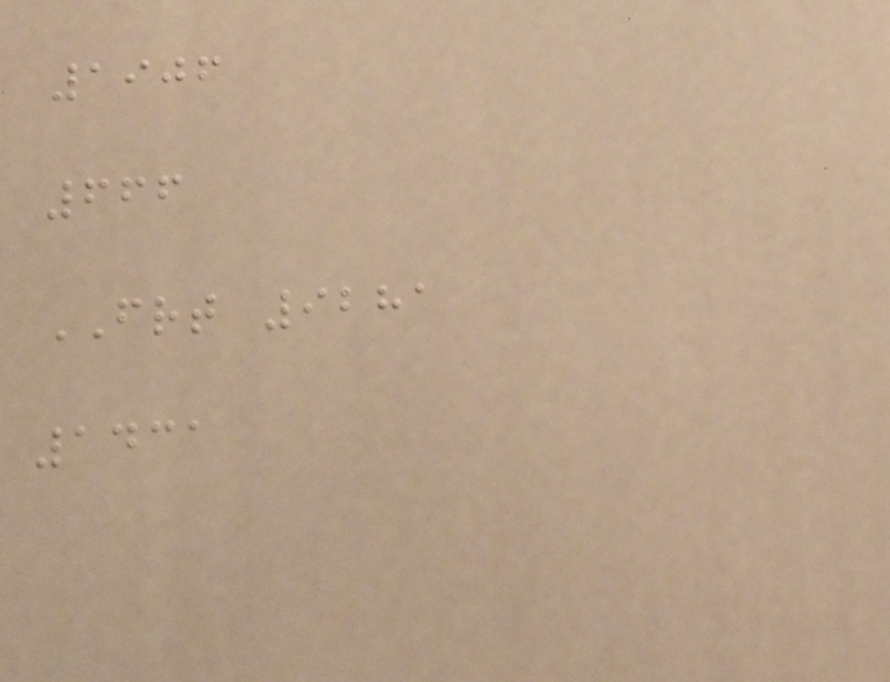1906
666
FRT 9281
1431
